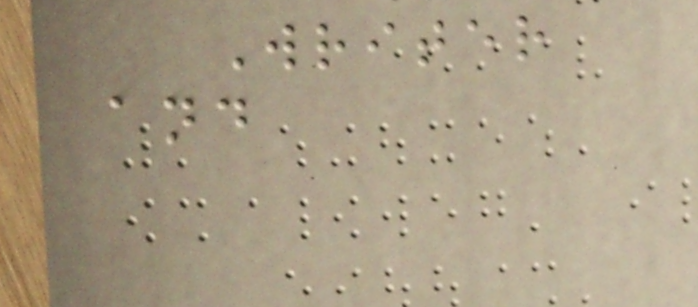Writer
and
